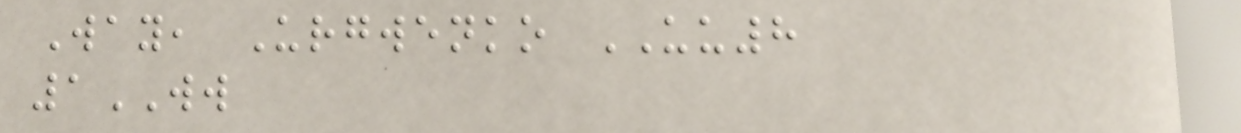Way, Urgwenko UU8
1WW
